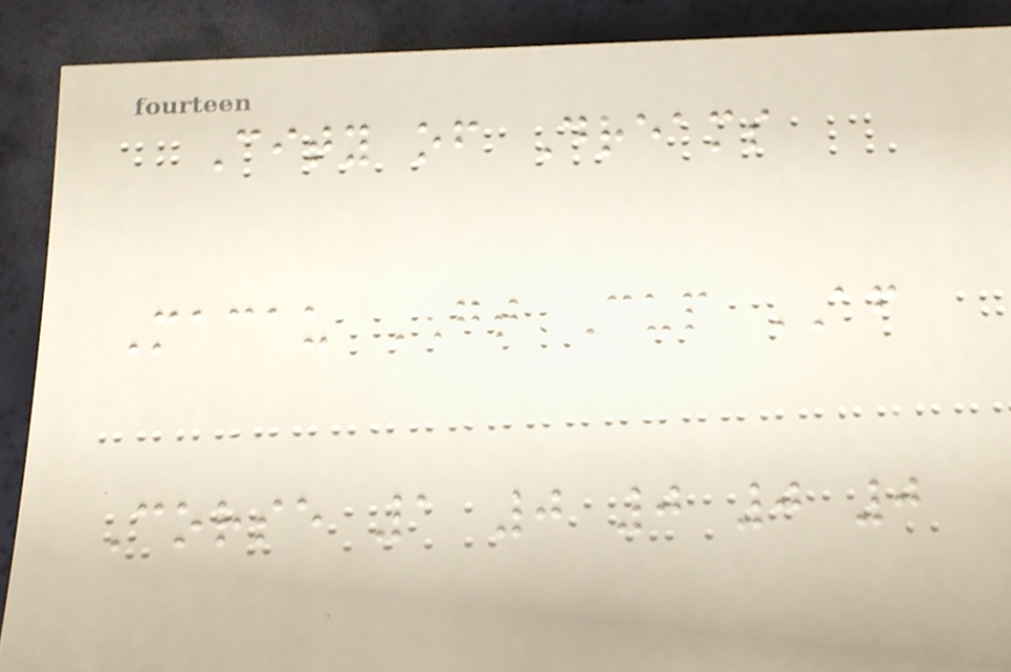City of Dreams
Macau GT Cup AF
Corse 1 0 0 0 0
